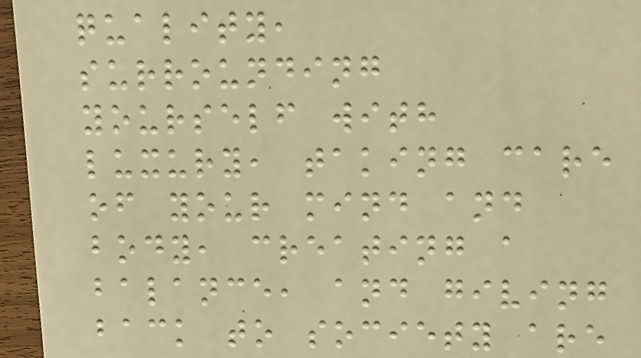quality,
surrounding
yourself with
luxury, taking care
of your mind and
body, creating a
balance, and giving
back to society are
